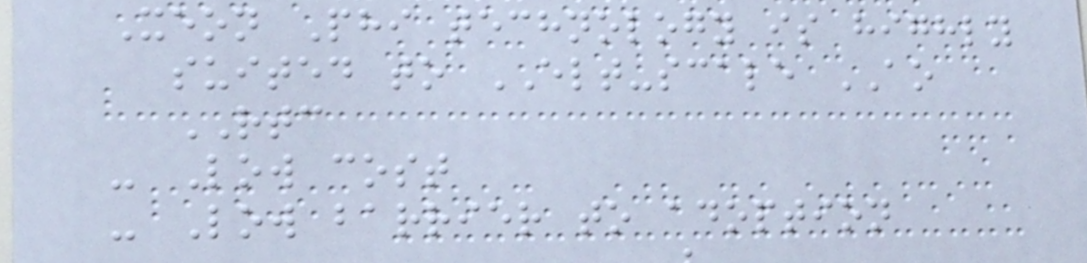Xeon Phi technology is highly
suited to ELT-scale AO
RTC
- Low cost
- Low barrier to adoption
